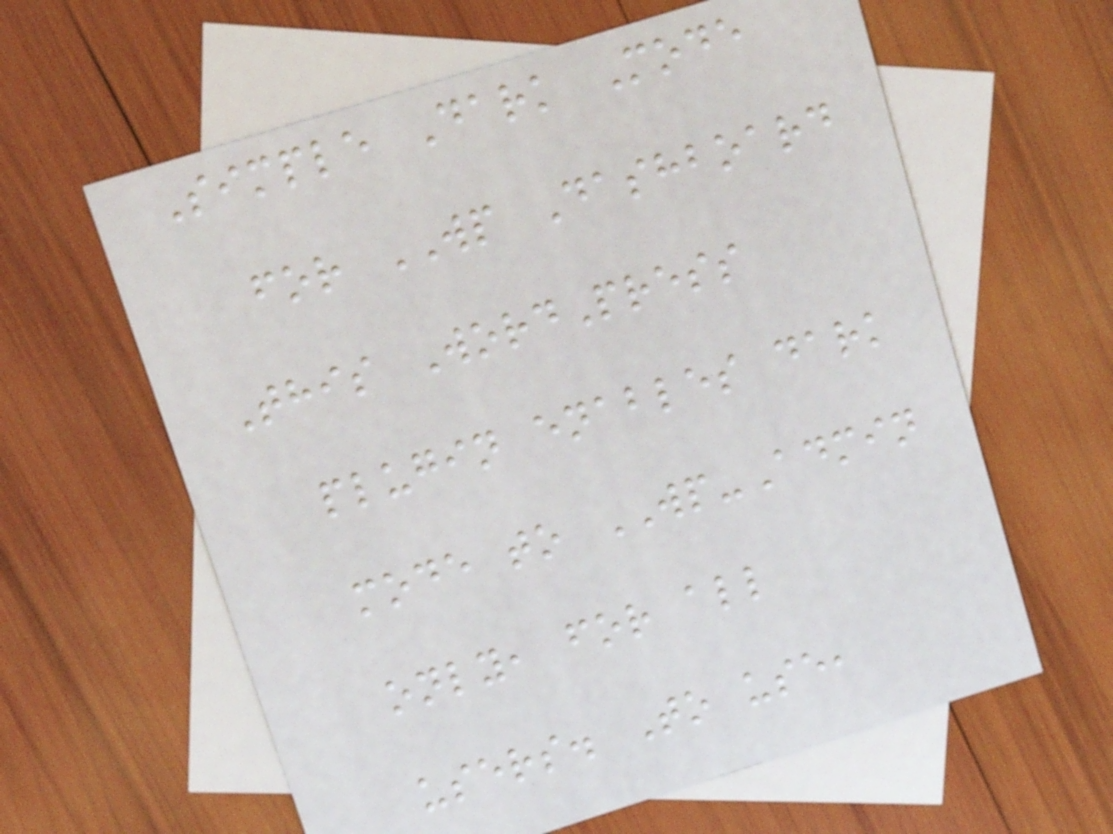Simple Dark Mode
for WP Dashboard
This WordPress
plugin enables dark
mode to WP-Admin
only, for all
users. To use,
